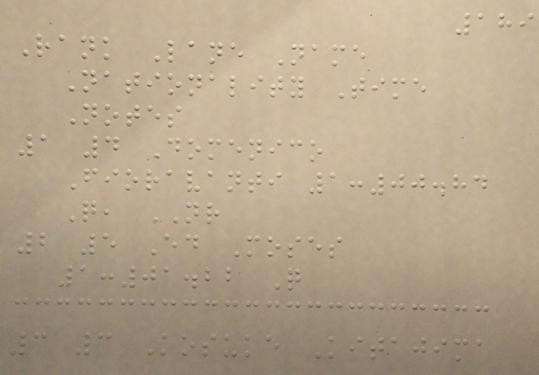189
Rank Lane Name
Nationality Time
Notes
1 4 Domenico
Fioravanti 1:00.84
Q, NR
2 5 Ed Moses
1:01.22 Q
3 3 Kosuke Kitajima
